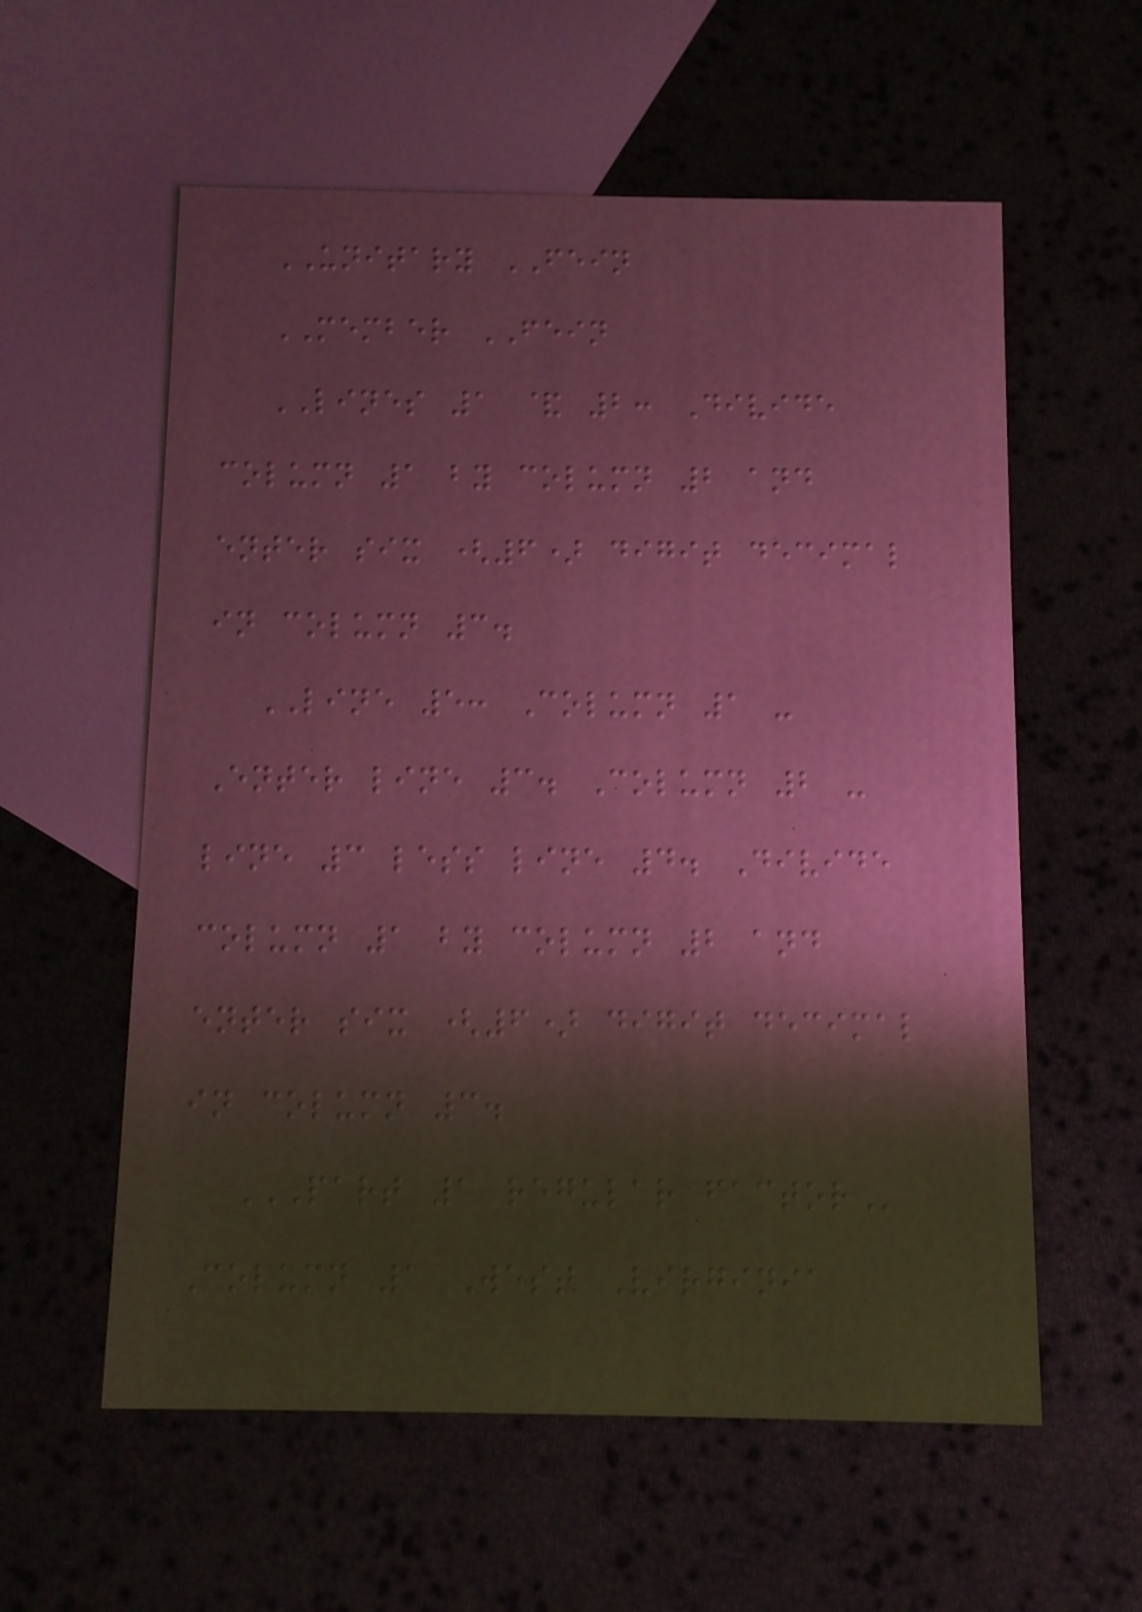UNITARY FEIN
MEMBER FEIN
LINES 1 & 2: Divide
column 1 by column 2 and
enter six (6) digit decimal
in column 3.
LINE 5: Column 1 -
Enter line 3. Column 2 -
line 3 less line 4. Divide
column 1 by column 2 and
enter six (6) digit decimal
in column 3.
PART 1 REGULAR FACTOR
Column 1 West Virginia
